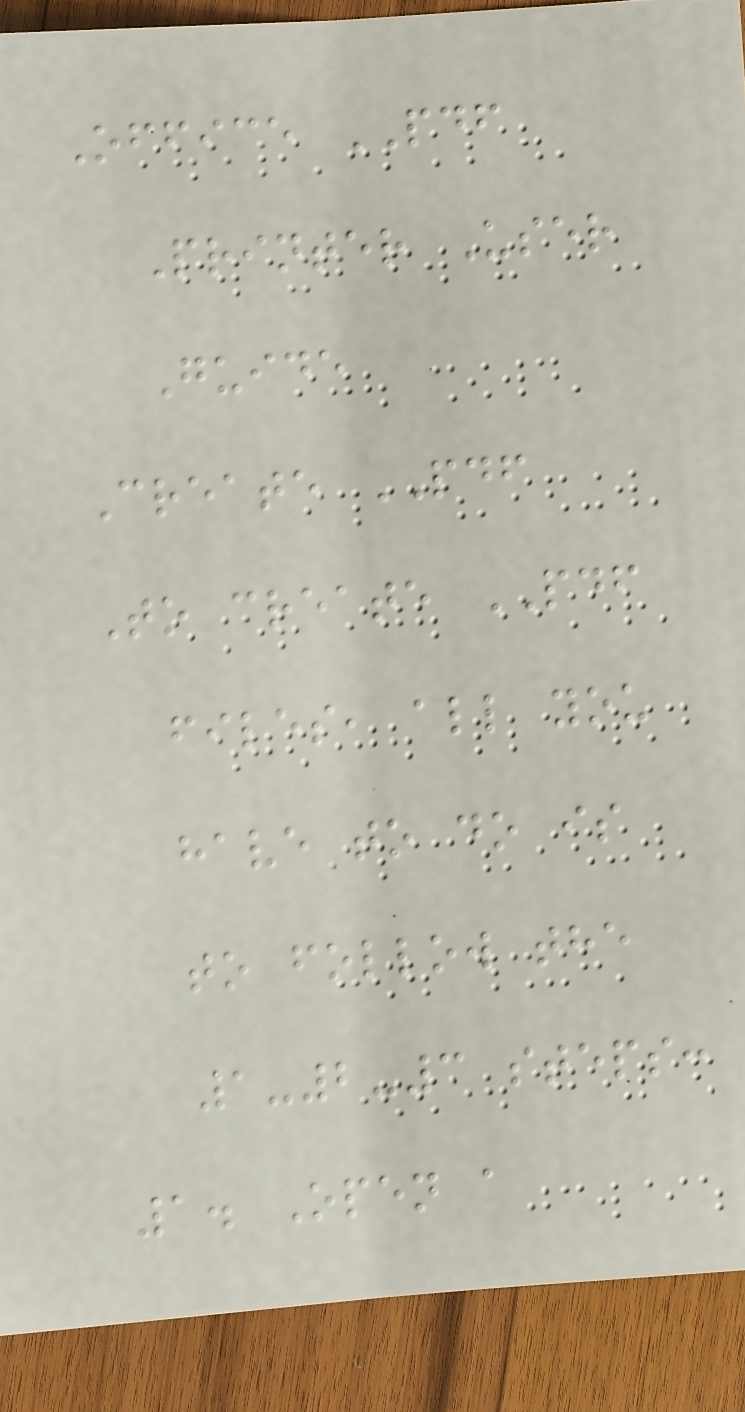Office PDF
Printer User
Guide
Create PDF
To create PDF
files, all you
have to do is
to follow the
1-2-3 steps:
1. Open a
